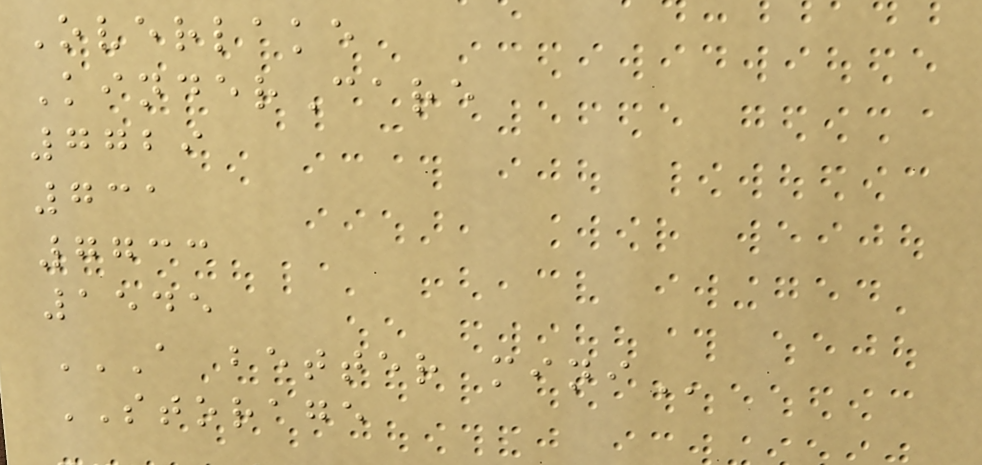Overlake
KinderCare
7729
731
7733
1545
A BETTER MINI
STORAGE
